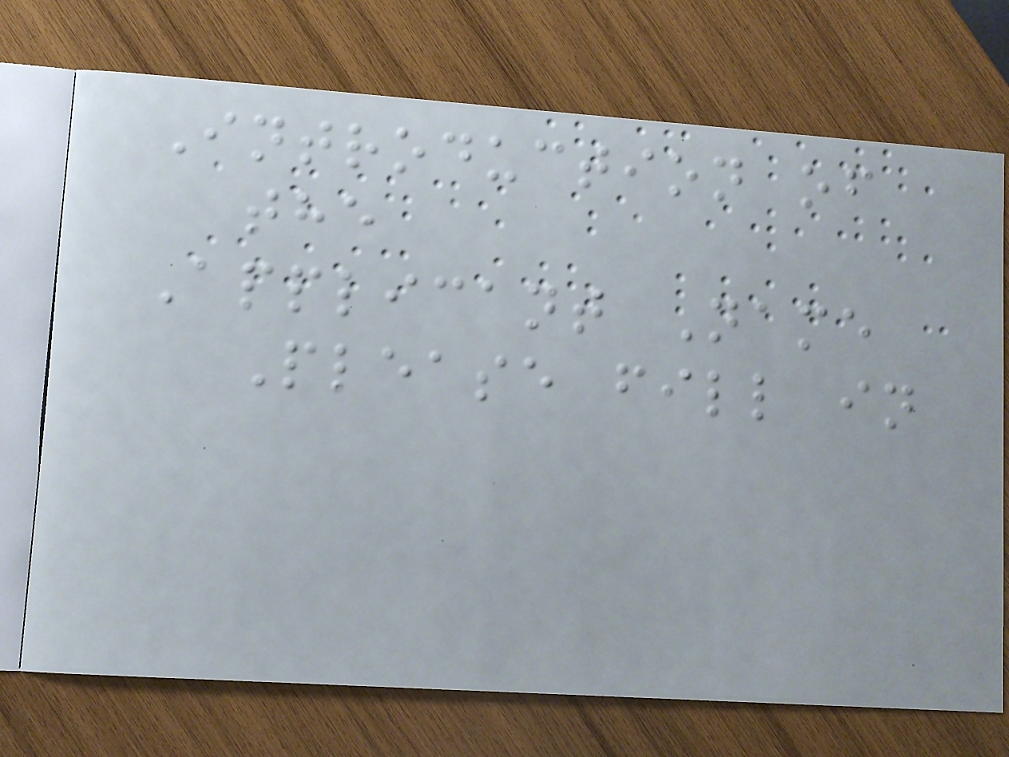Introduction of
the
Applicant Name
Please fill in
